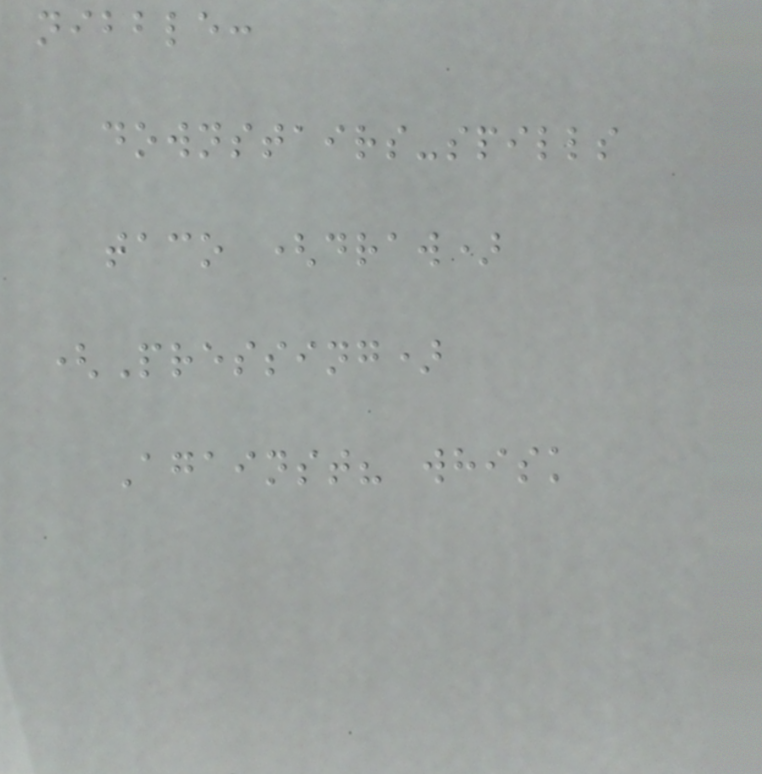nibble:
downstairs-spills
taco (draw)
(Pressing)
Against? whisk
